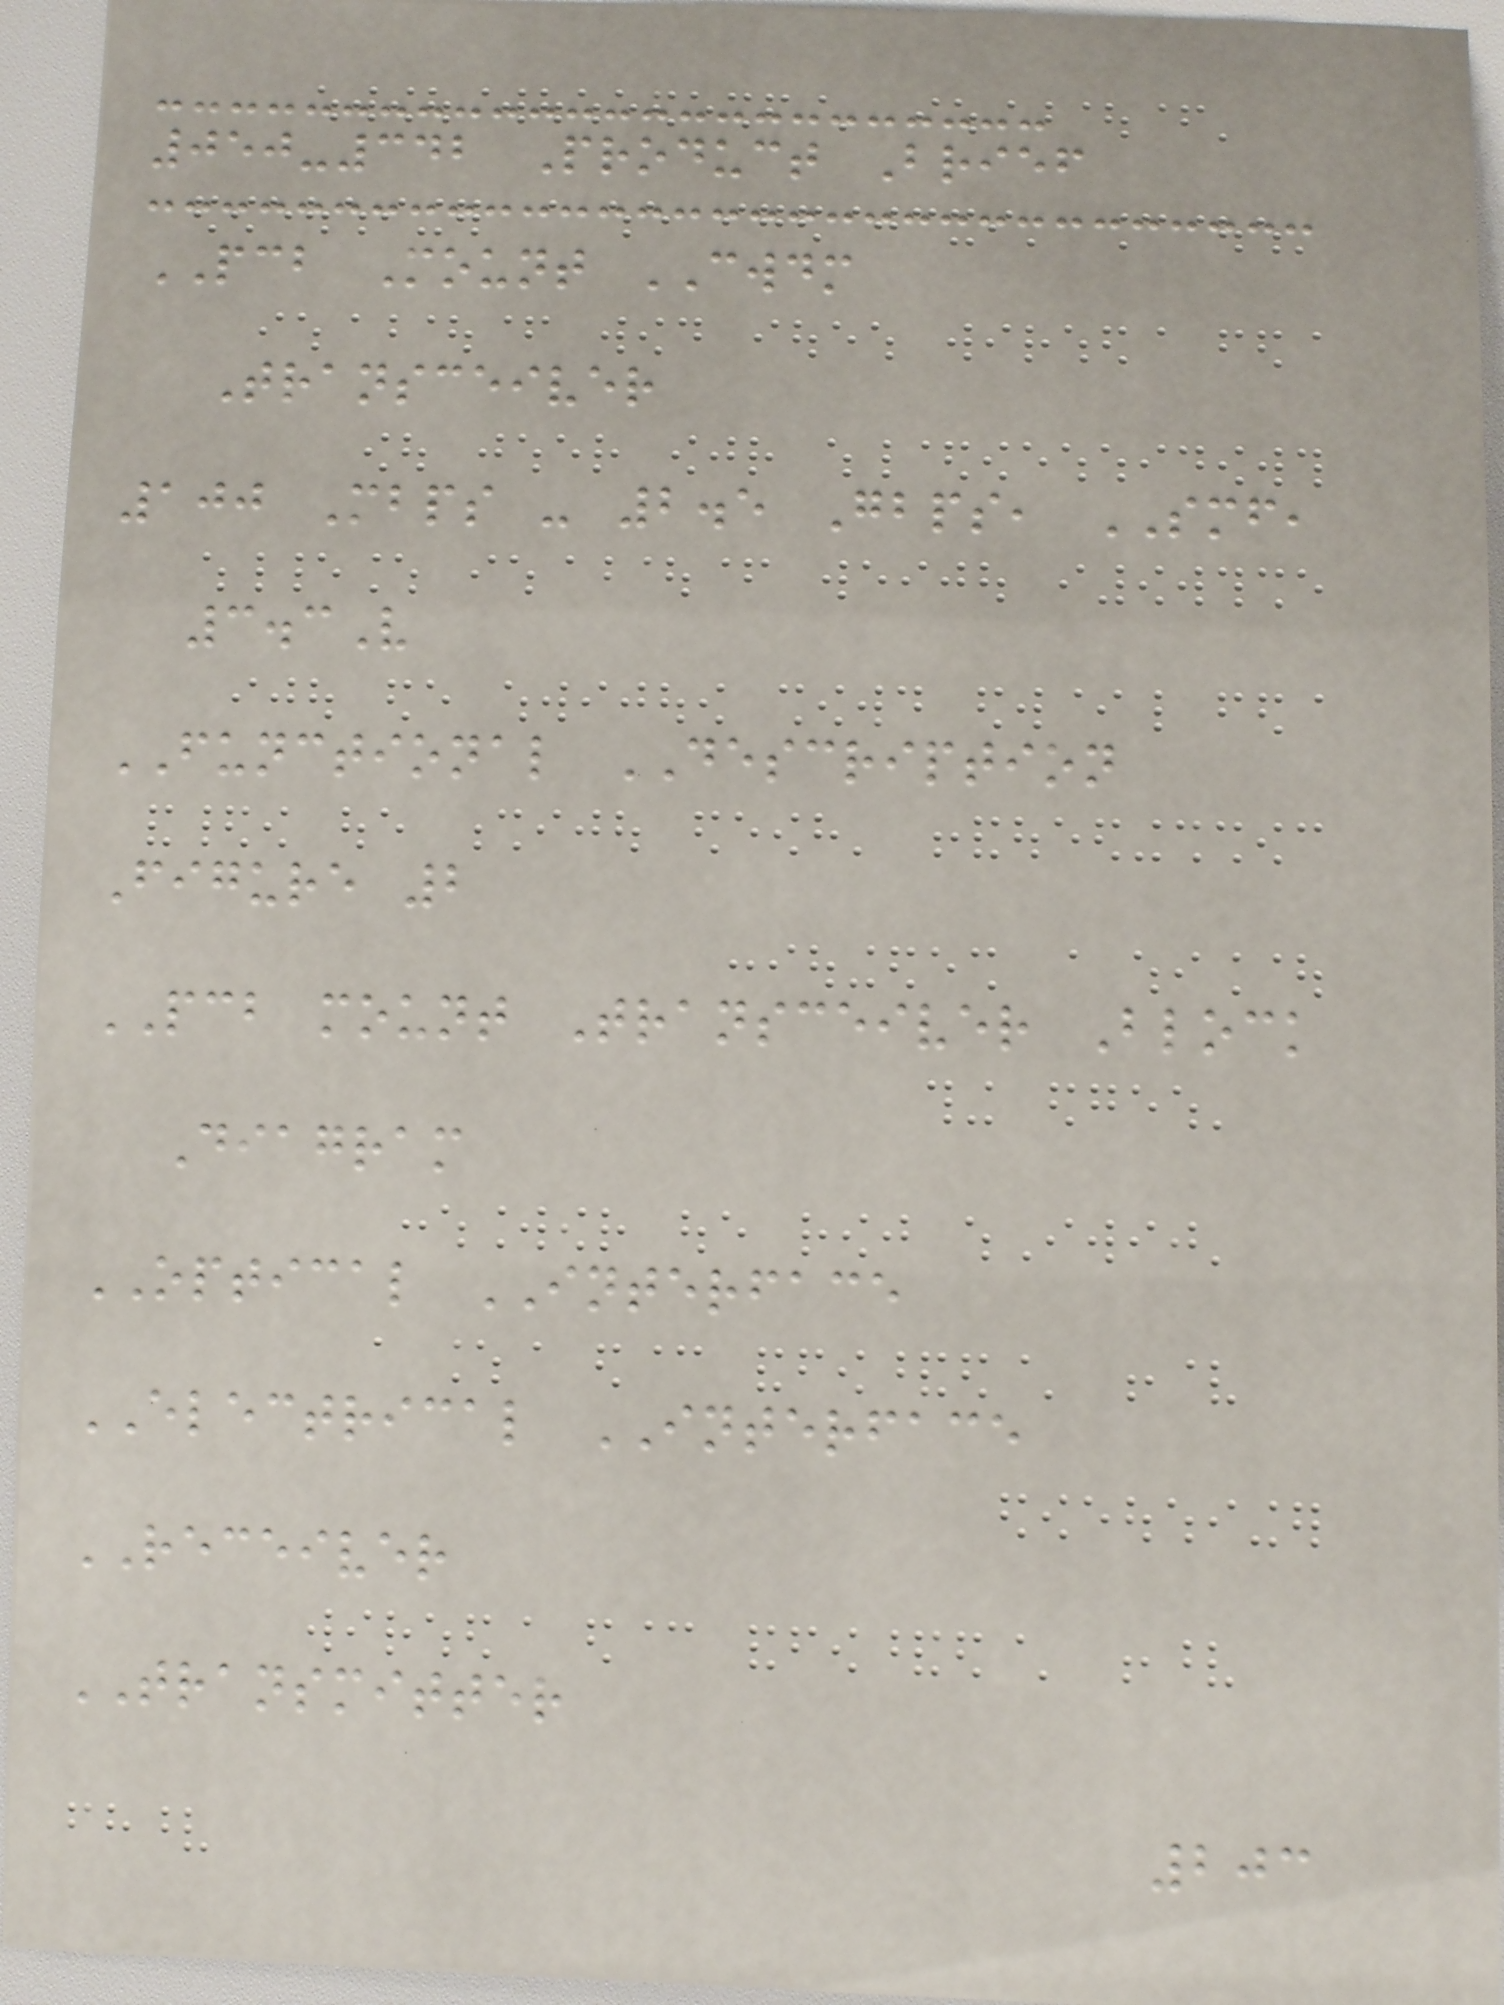050-342 Product Brief
PCB Mount CWDM
Transceiver
100 Mbps - 2.5 Gbps, SMF,
3.3V
FUNCTIONAL DESCRIPTION
Figure 2
PCB mount Transceiver Block
Diagram
OPTICAL INTERFACE
ELECTRICAL INTERFACE
RECEIVER
TRANSMITTER
203
